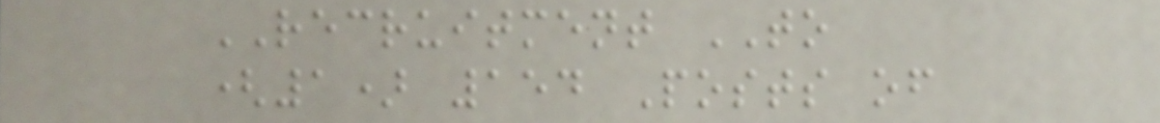RECRUITMENT TO
(1) 154 Posts of
